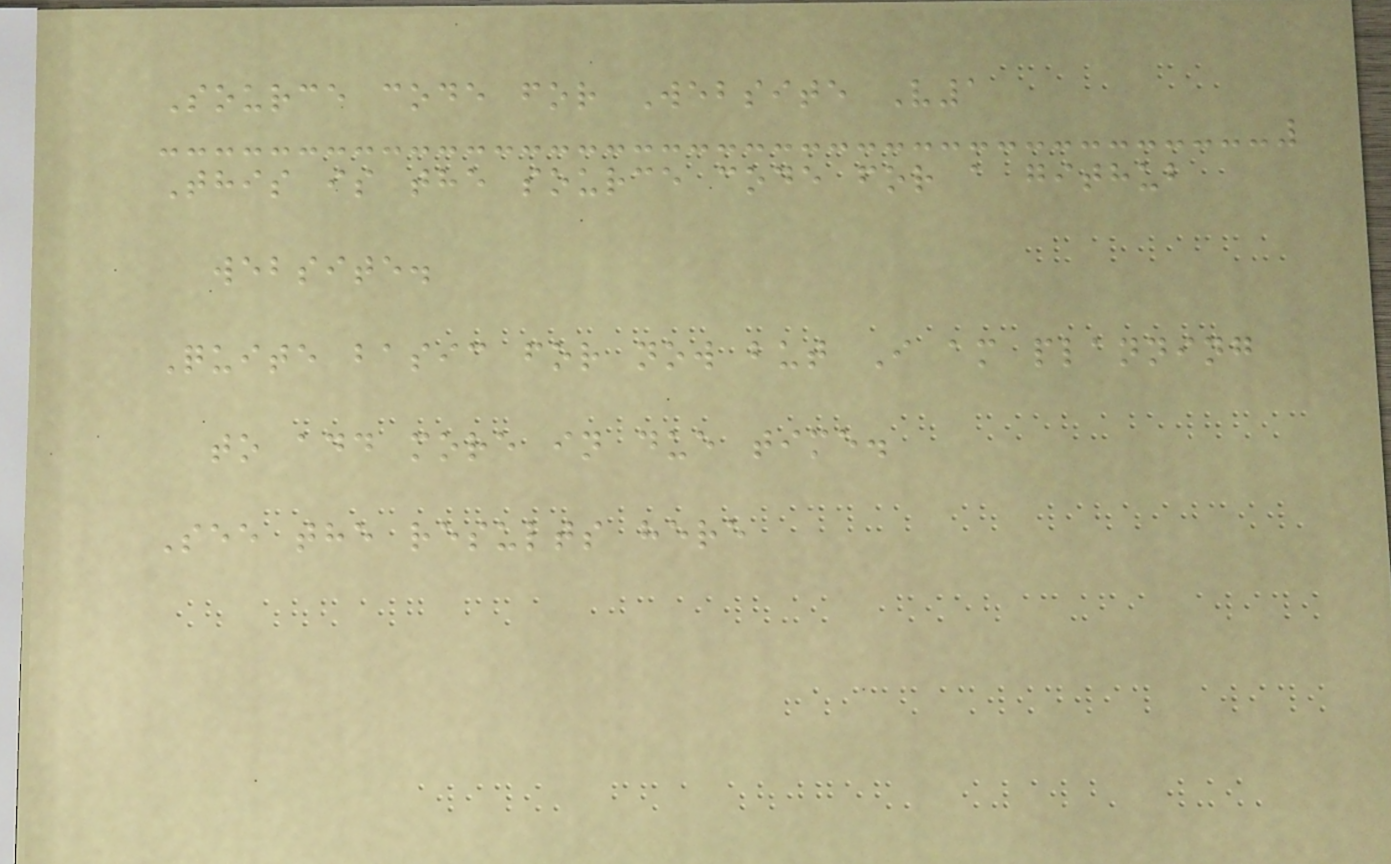Source code for Website V1
This is the source code for a github
website.
Quite basic for now but I am planning
to add more in due time.
See the results here
